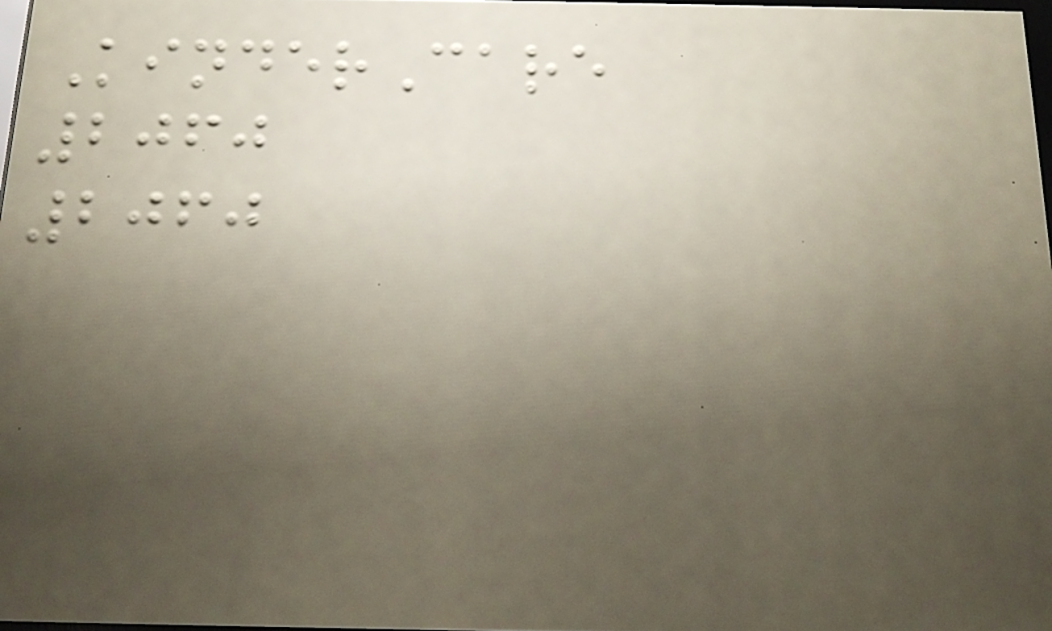KinderCare
2060
2060
